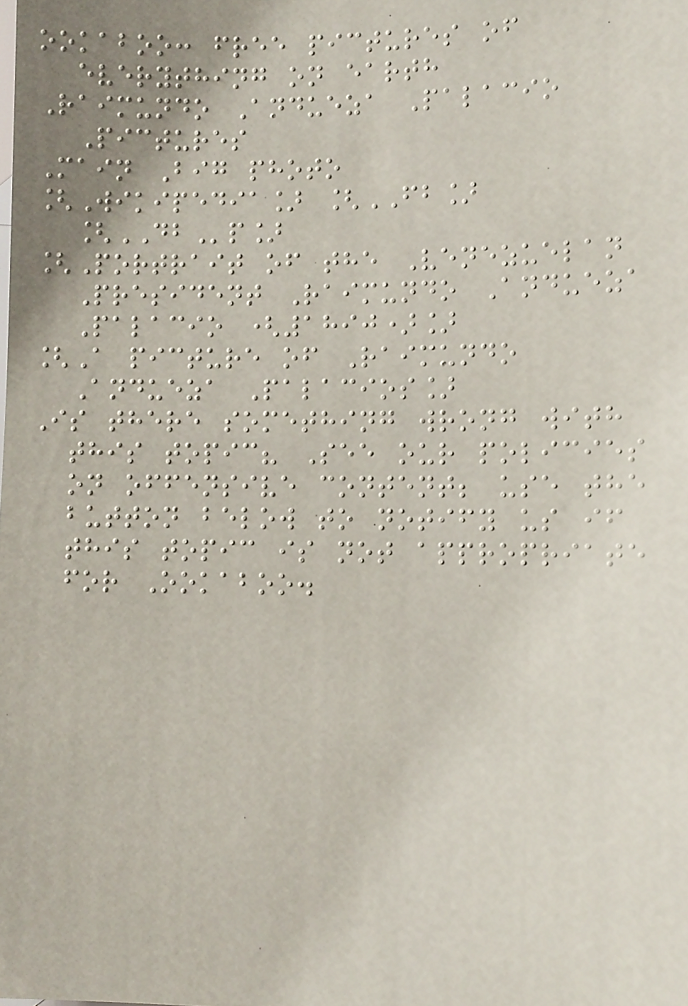ookaboo: free pictures of
everything on earth
Raimundo Andueza Palacio
Pictures
Main Big photo
[Wikipedia] [FB]
[DBp]
[Portrait of the Venezuelan
President Raimundo Andueza
Palacio (1890)]
[A picture of Raimundo
Andueza Palacios]
Is there something wrong with
this topic? See our policies
on offensive content; use the
button below to notify us if
this topic is not appropriate
for Ookaboo.
